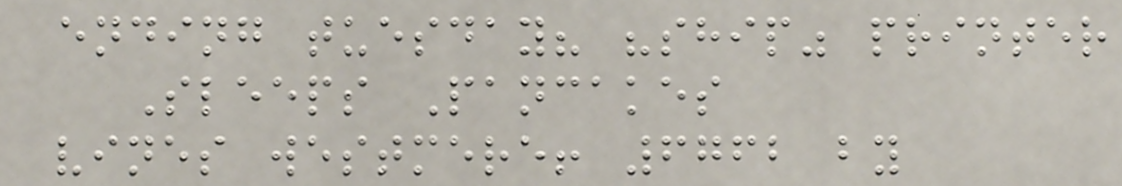ending tuesday? "ship" printer
Sleeps Pancakes
vines westmere! 6762 by
